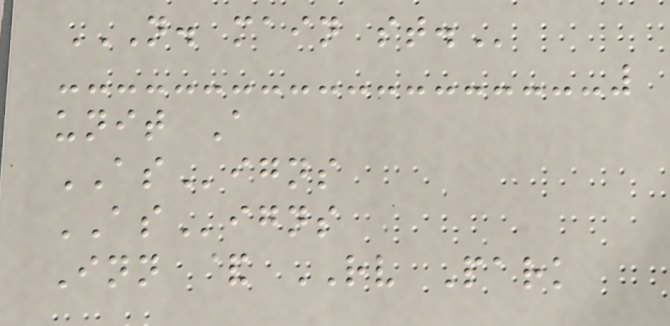N. MAIN ST.
unit A
ASigns
ASigns
Inn & RV Park
